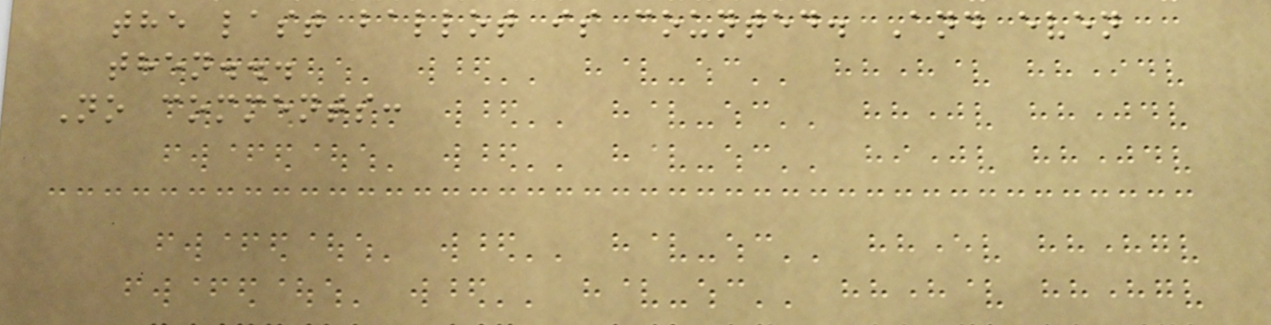the last ballot is counted. And even
then...
No comments:
